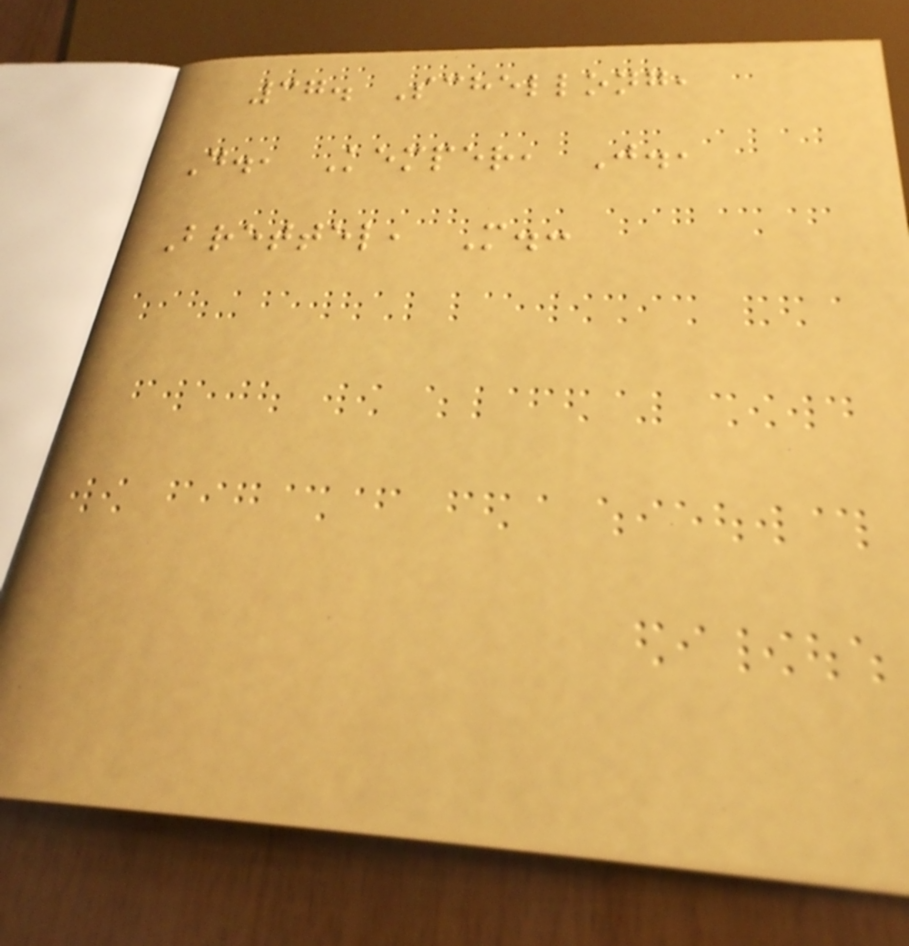37. Schellong,
D., Kemper, J.,
Brettel, M.:
